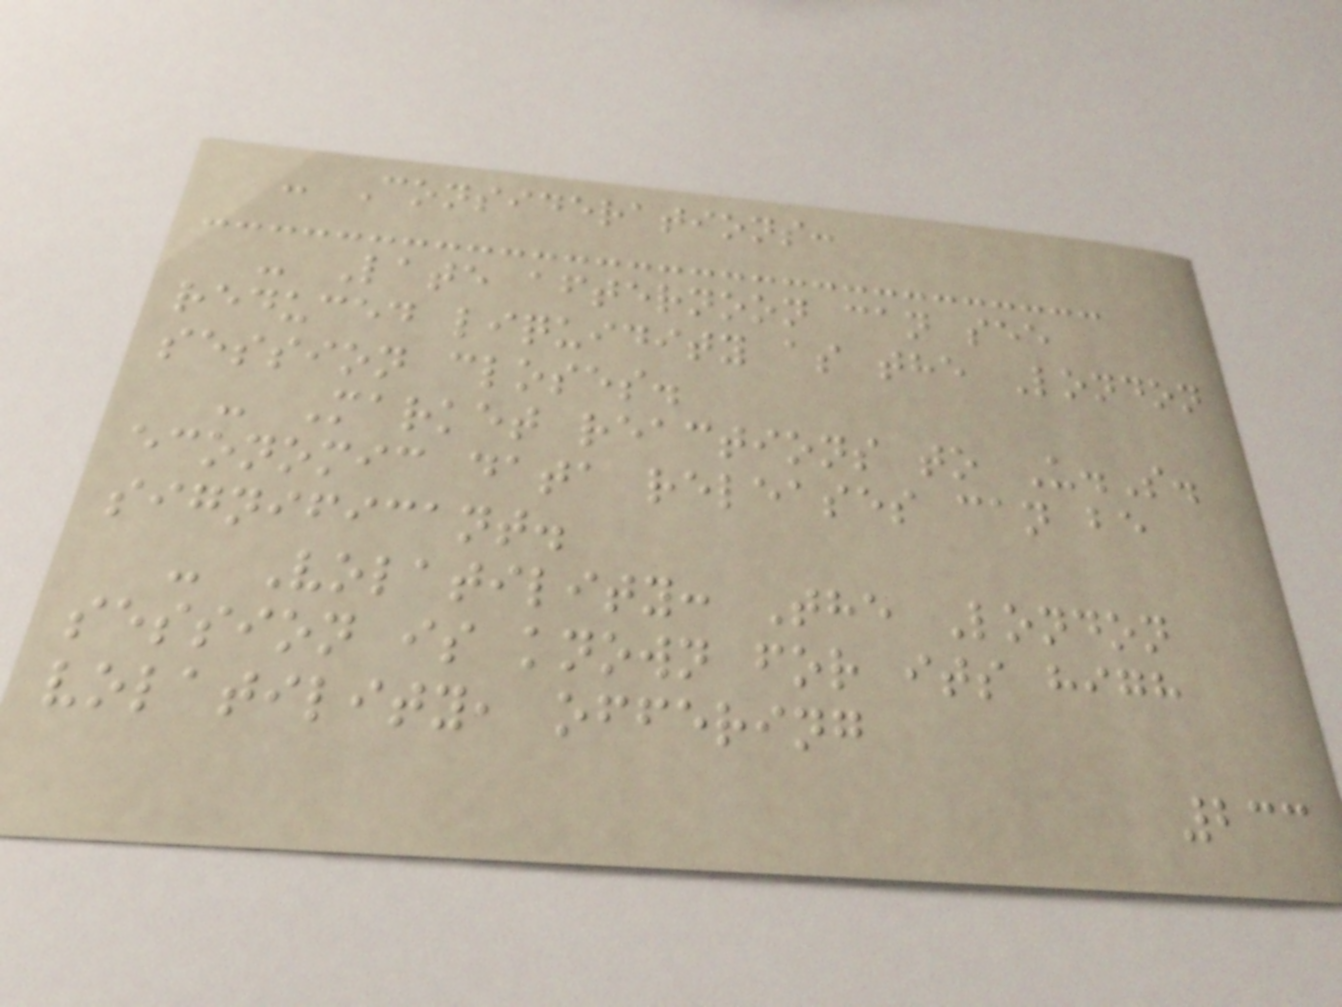- Considerations:
- Late afternoon can see
reduced liquidity as the London
session closes.
- Market reactions to U.S.
economic data releases can be
significant.
- Volatility: The London
session is known for its high
volatility, offering
233
